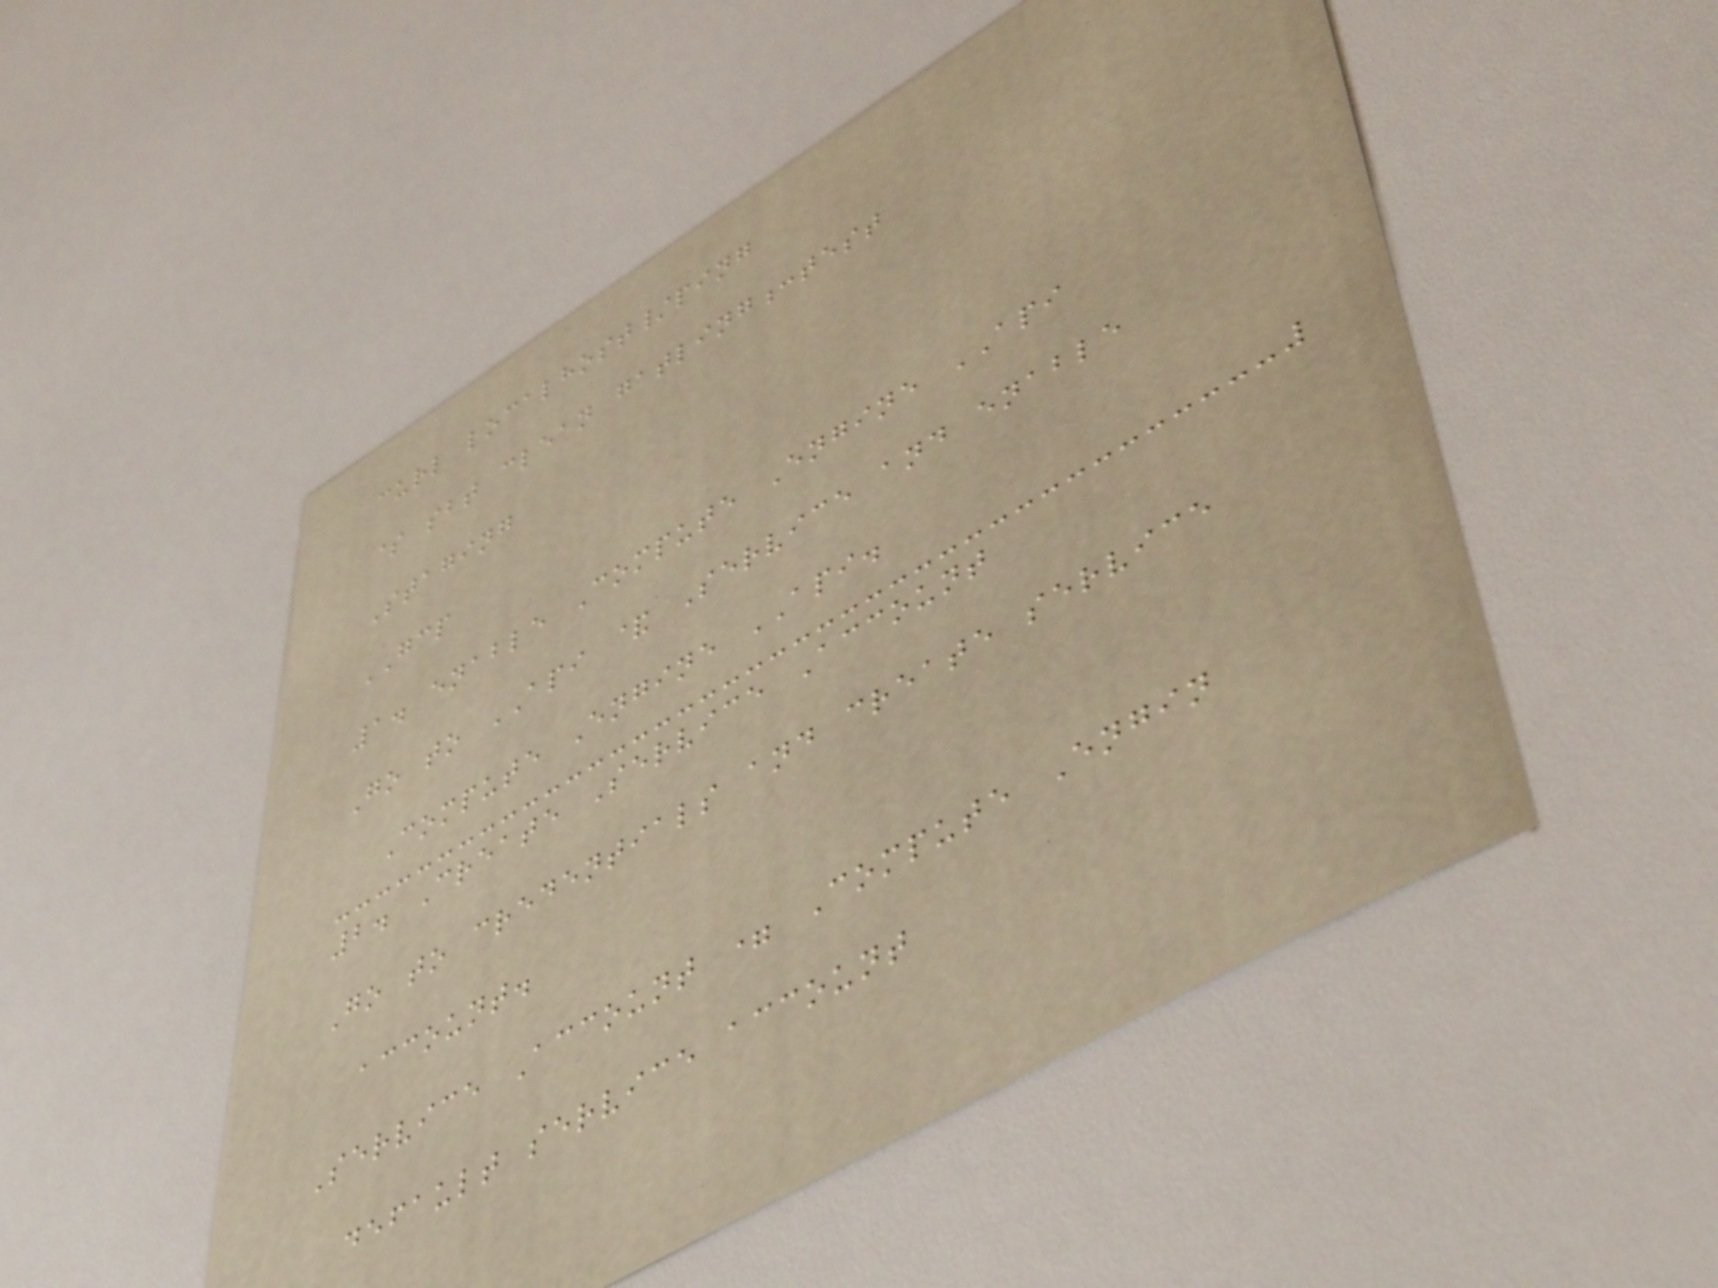curl localhost/ping
$ sbt clean gatling:test
Staging
GCP
1. enable Compute Engine API
Go to API & Service and enable
Compute Engine API.
2. Create Service Account
Go to credentials and create service
account.
Service Account = Compute Engin
default service account
